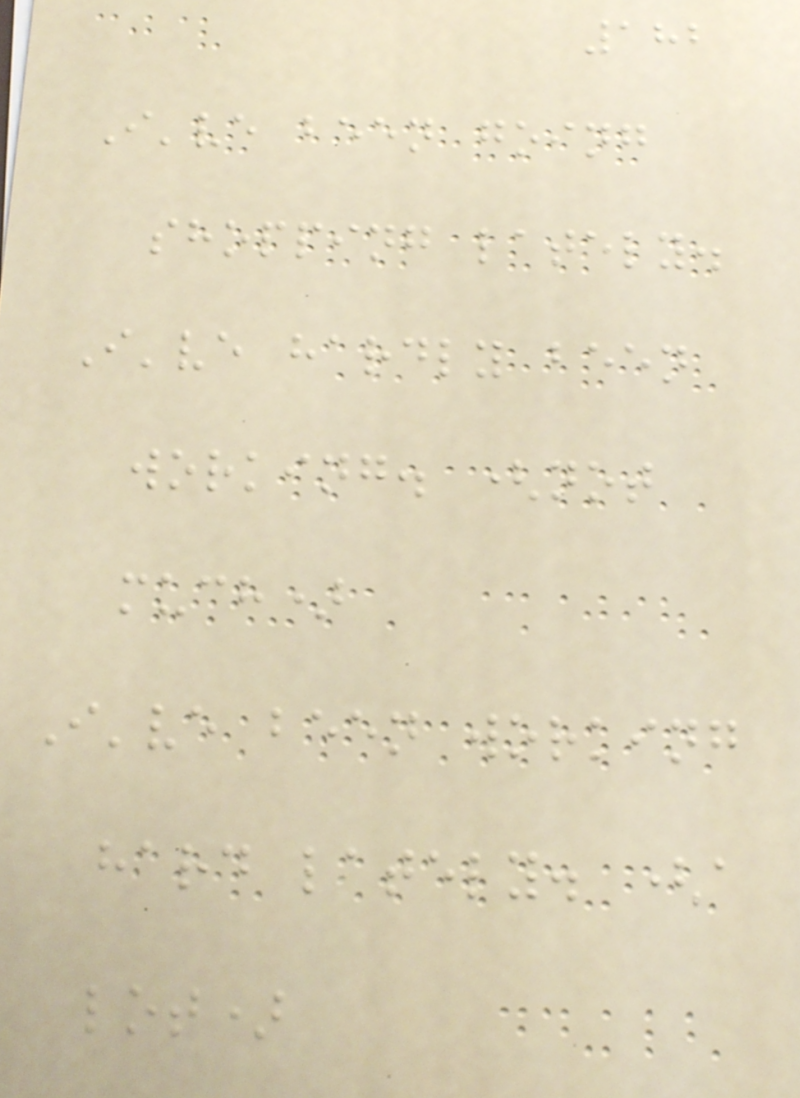182
I've been going
shopping lately.
I've hardly been
working. (not
much)
I've been working
hard lately. (a
lot)
